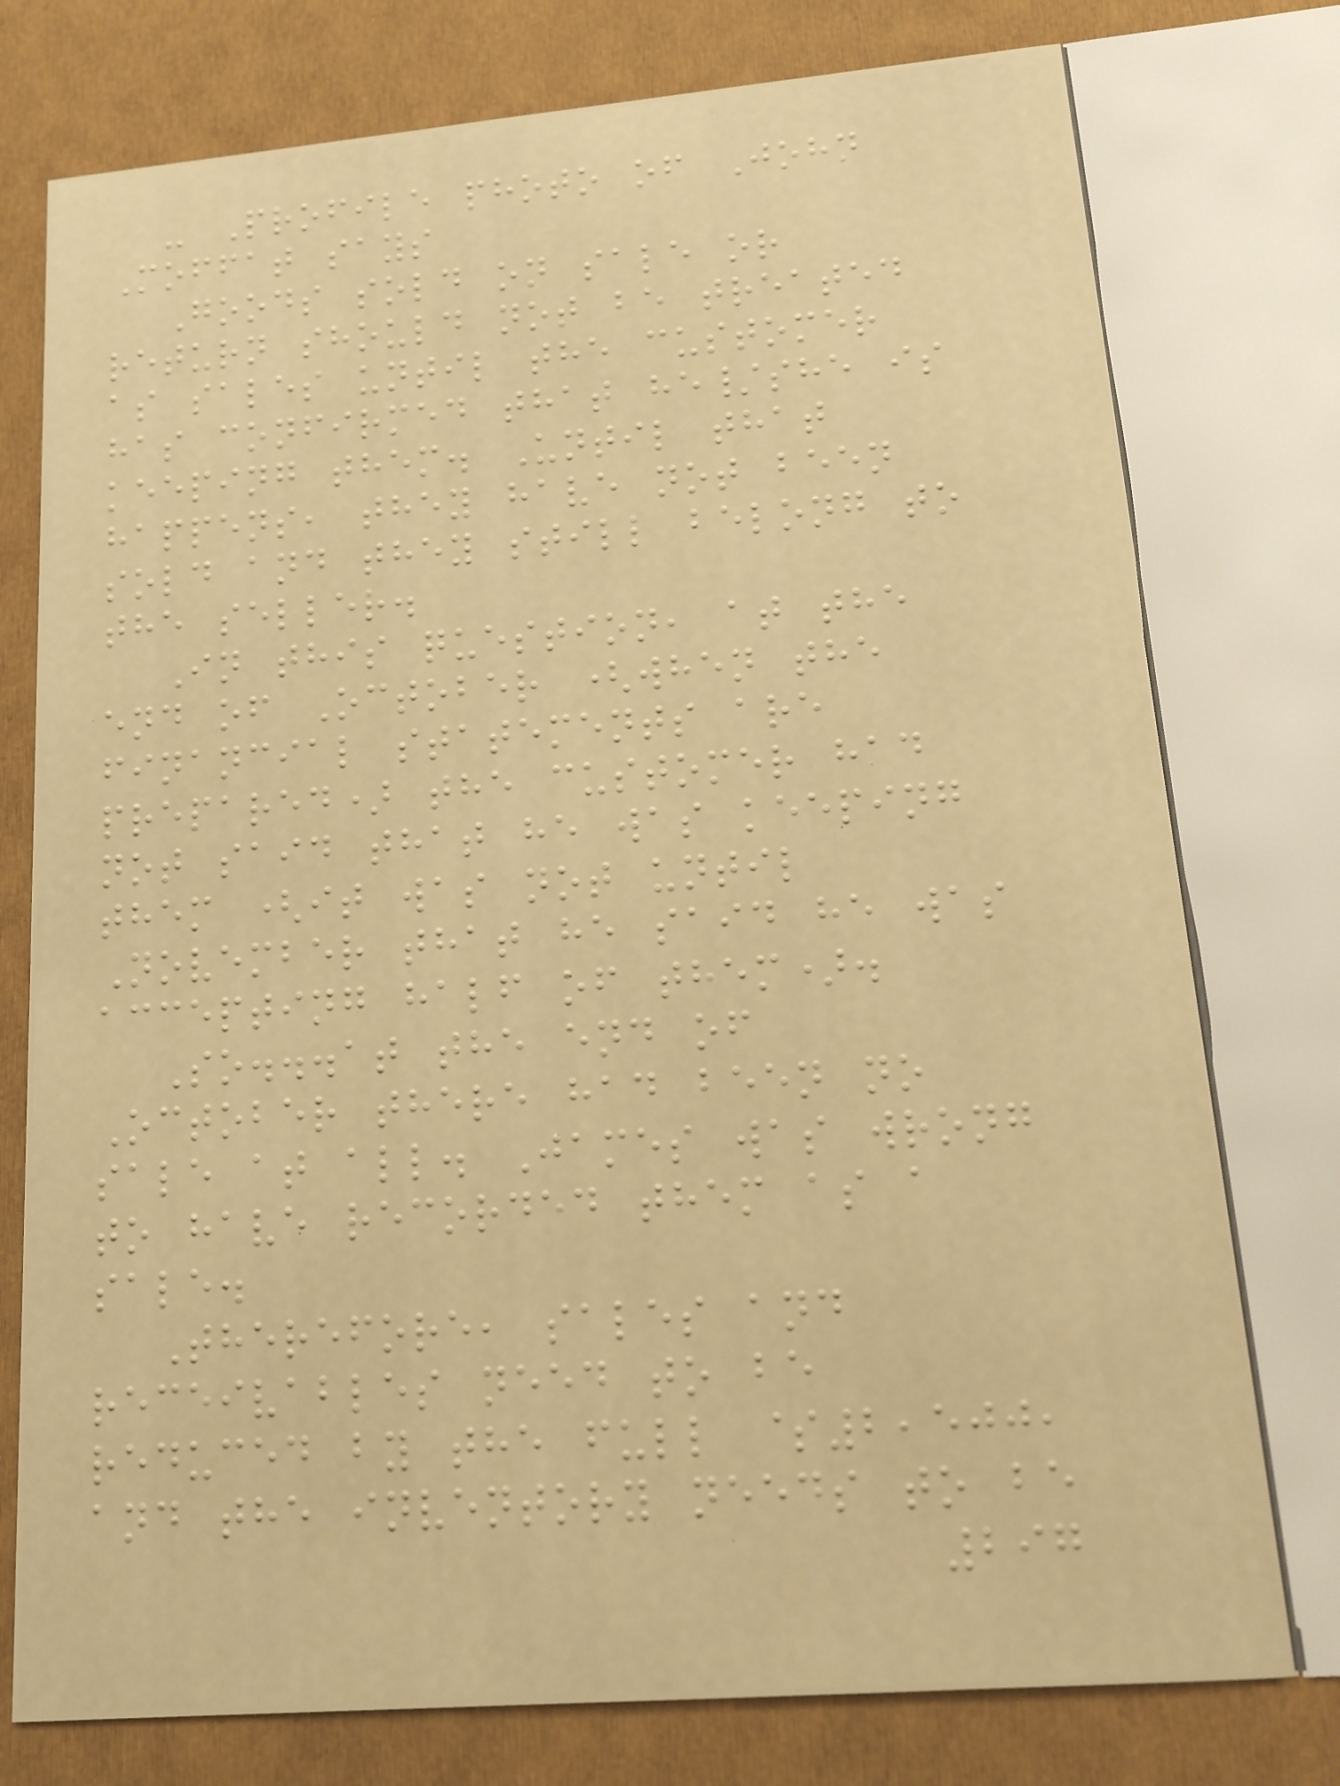- Profile photo of John
Moffat says
Goods sold on sale or
return should not be treated
as sales until the customer
has confirmed that he/she is
keeping them. Until that
happens, they have not been
sold and they still belong to
the seller.
In this question, at the
end of October (when the
financial statements are
prepared) the customer had
not said that he was keeping
them (it was not until
November that he said he was
accepting half of them).
So...at the end of
October there had been no
sale at all. James was wrong
to have recorded them as a
sale.
Therefore, sales and
receivables need to be
reduced by the full $2,500,
and the inventory needs to be
297
